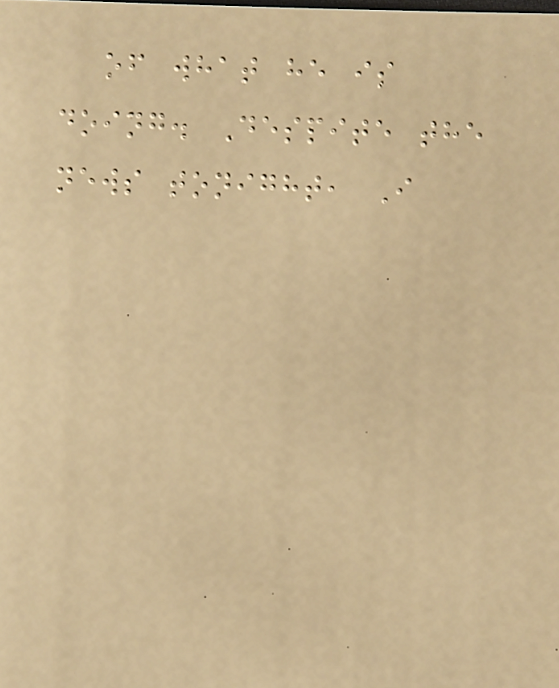of what he is
doing. Despite the
news tonight, I
